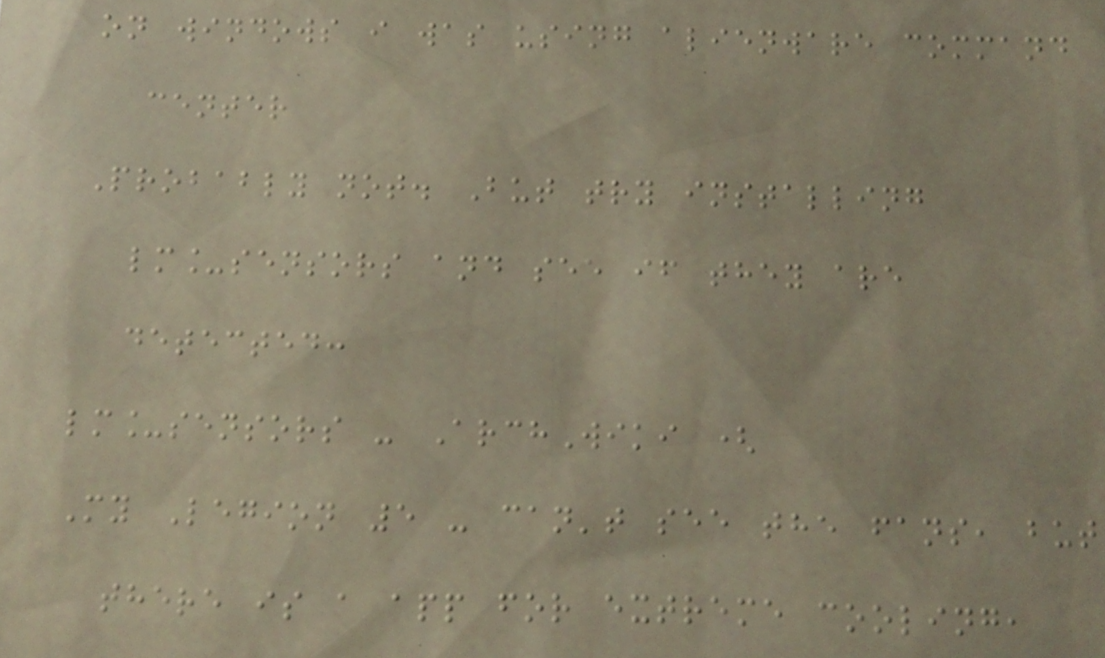on windows i was using alienware command
center
Probably not. But try installing
lm_sensors and see if they are
detected:
lm_sensors - ArchWiki (
My Legion 5 - can't see the fans, but
there is a app for extreme cooling,
